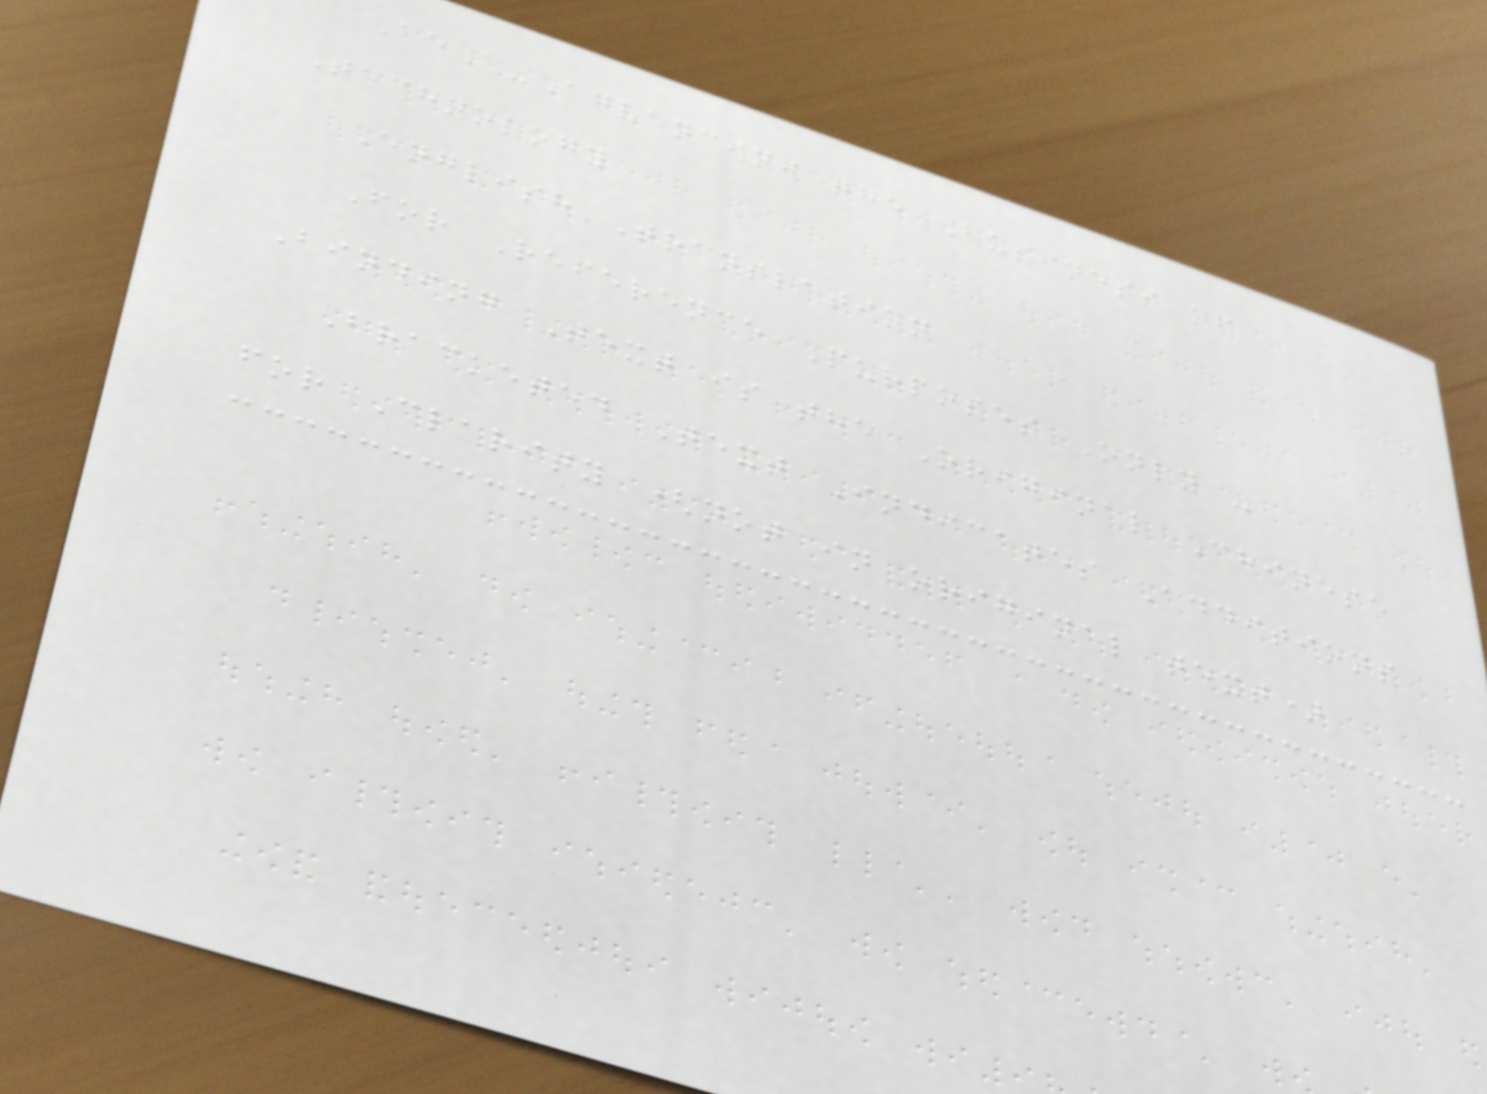AeA-Advancing the Business of
Technology
English Translation
For Reference Purposes Only -
Binding Text is the Original Chinese
Bracketed Text Indicates Additions
for Clarity (not in original text)
